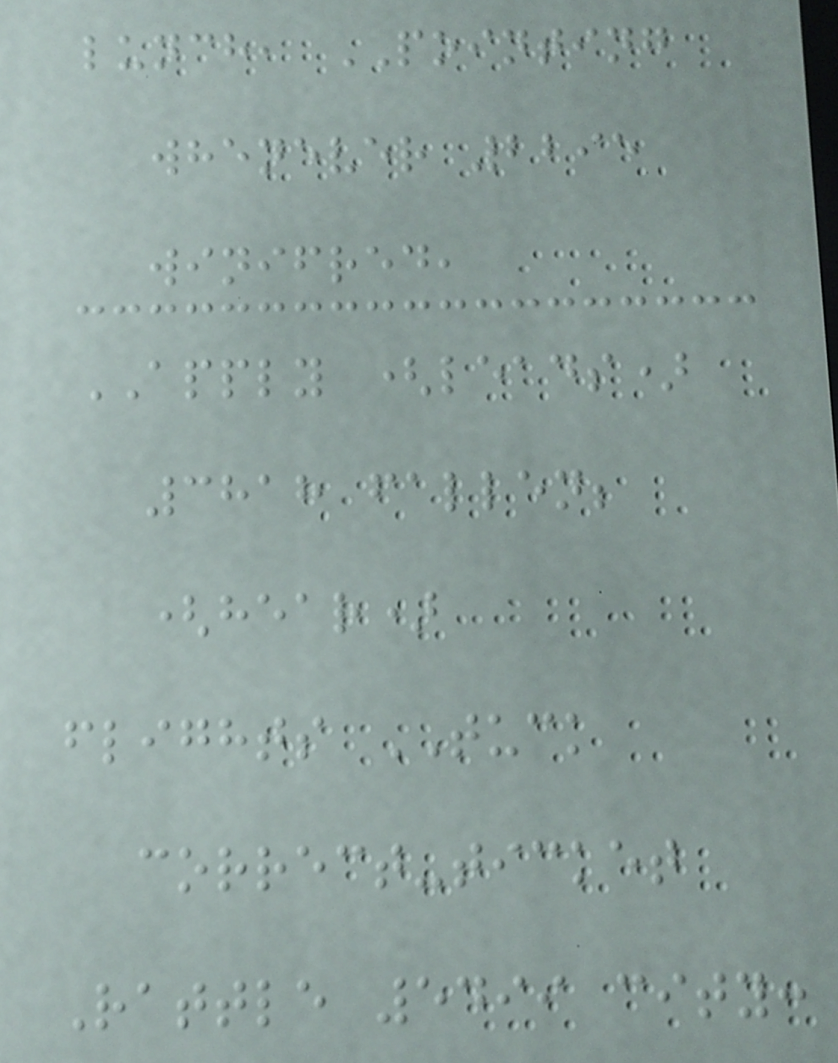lunch, POINTING
whenever 2295
winifred,
APPLY (leads)
3818 fallen;
(hear)
flights TUCK
correct-ticket
Rattle 5499 city:
